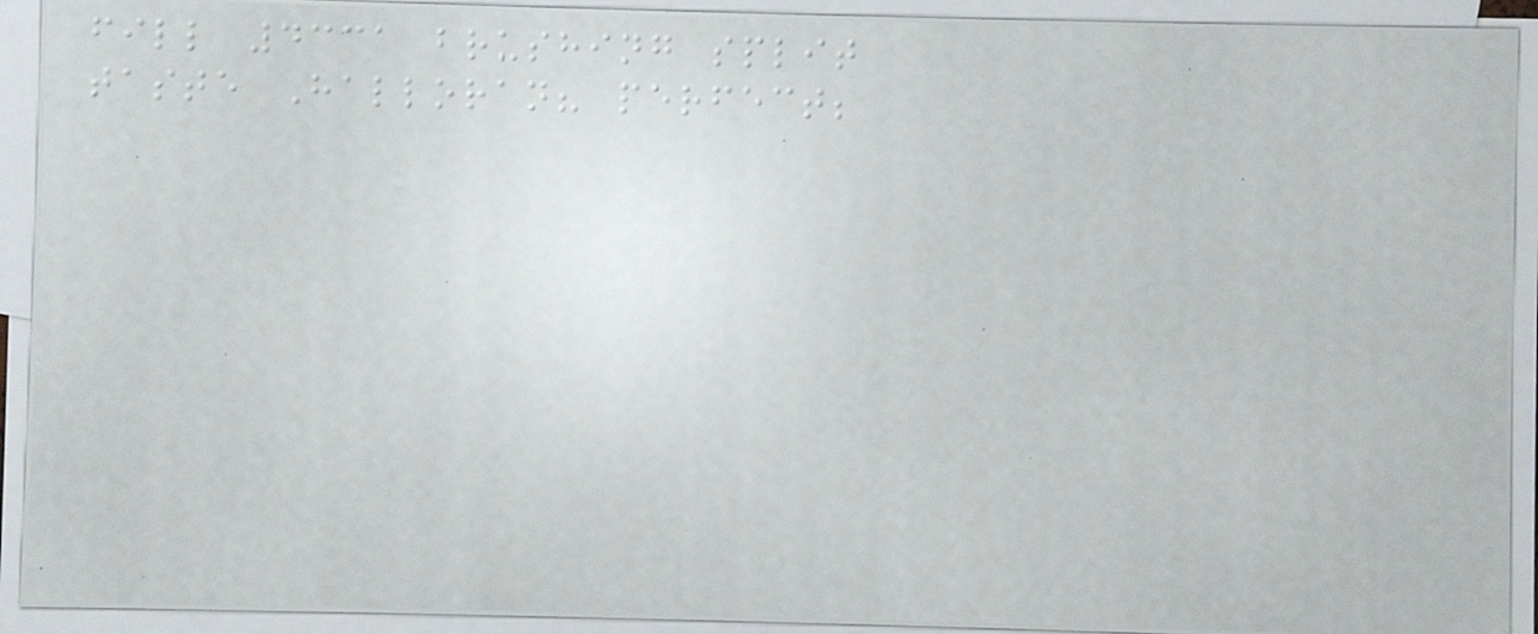fill 4331 brushing split
taste Halloran? perfect;
